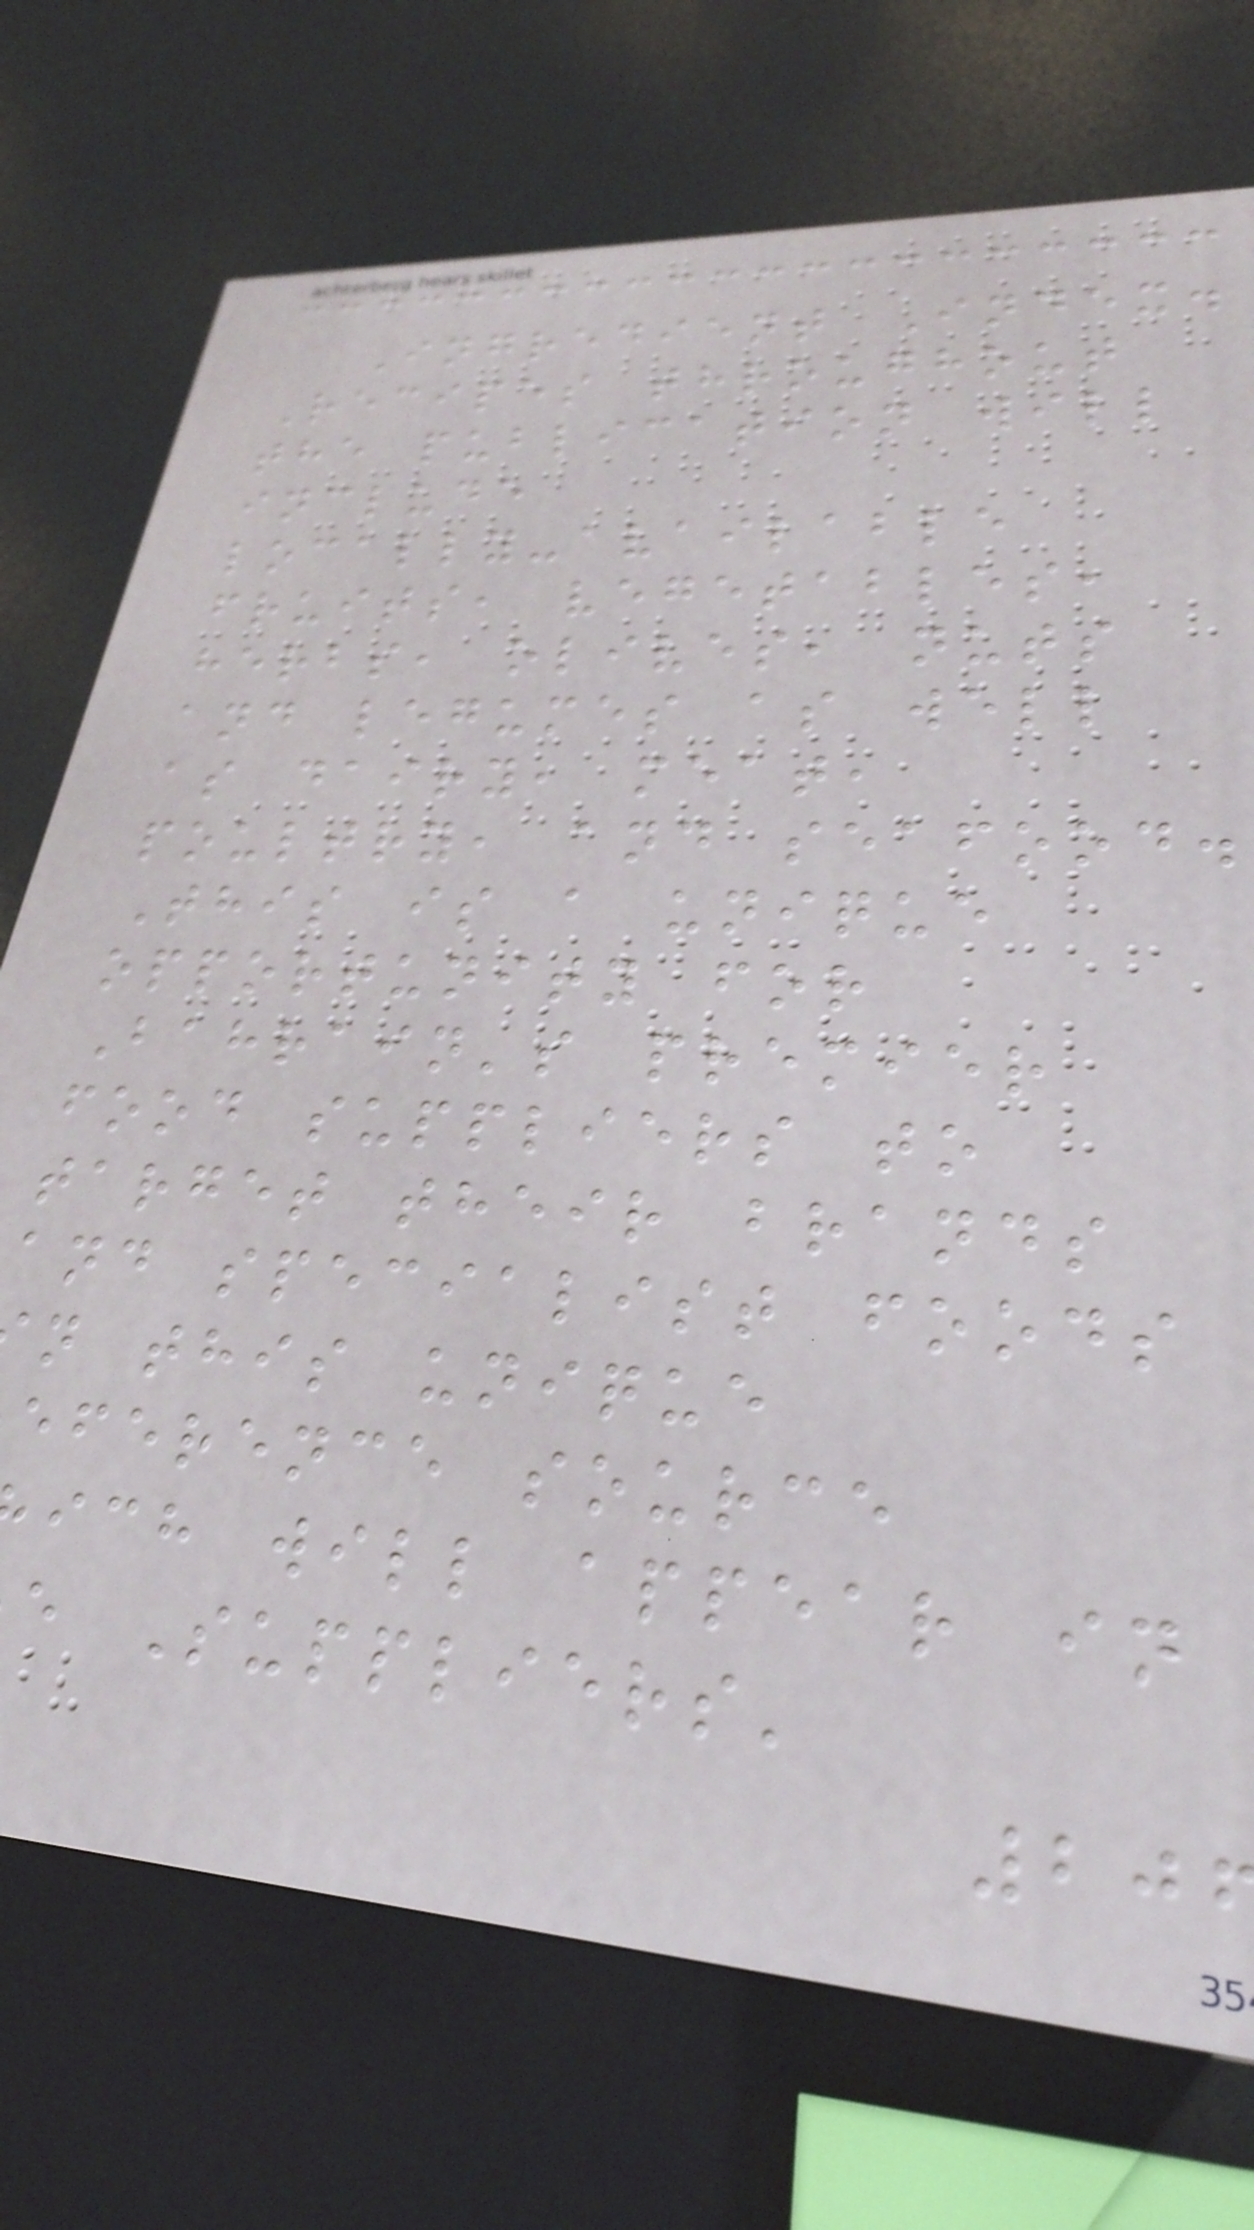Ingredient Index.
Recipes throughout
the publication will
include
locally-available
fruits, vegetables,
herbs, olives, nuts
and legumes as well
as dairy, meat,
poultry, and seafood.
This is a unique
opportunity for
Bahrain's premier
food suppliers to
target their brands
and specialist foods
n this unique
eference source
ich will appear in
e Suppliers'
